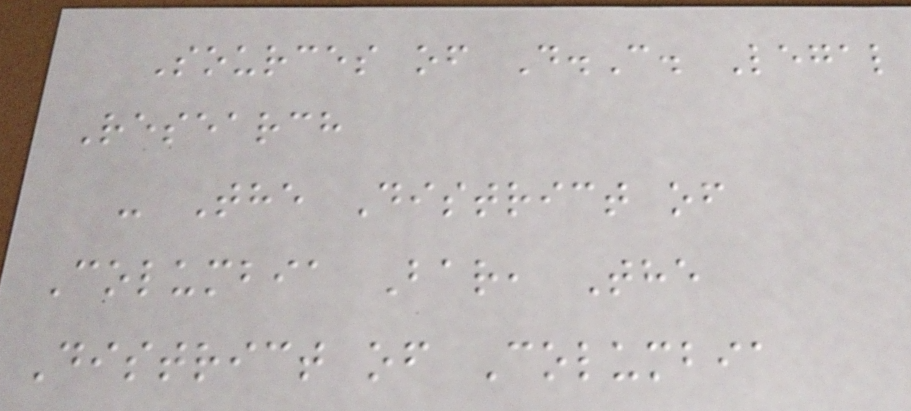Sources of D.C. Legal
Research
- The District of
Columbia Bar, The
District of Columbia
